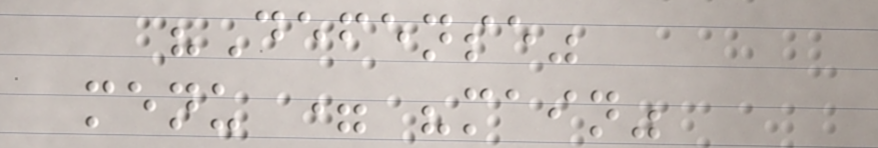"Defense"
menu = "main"
